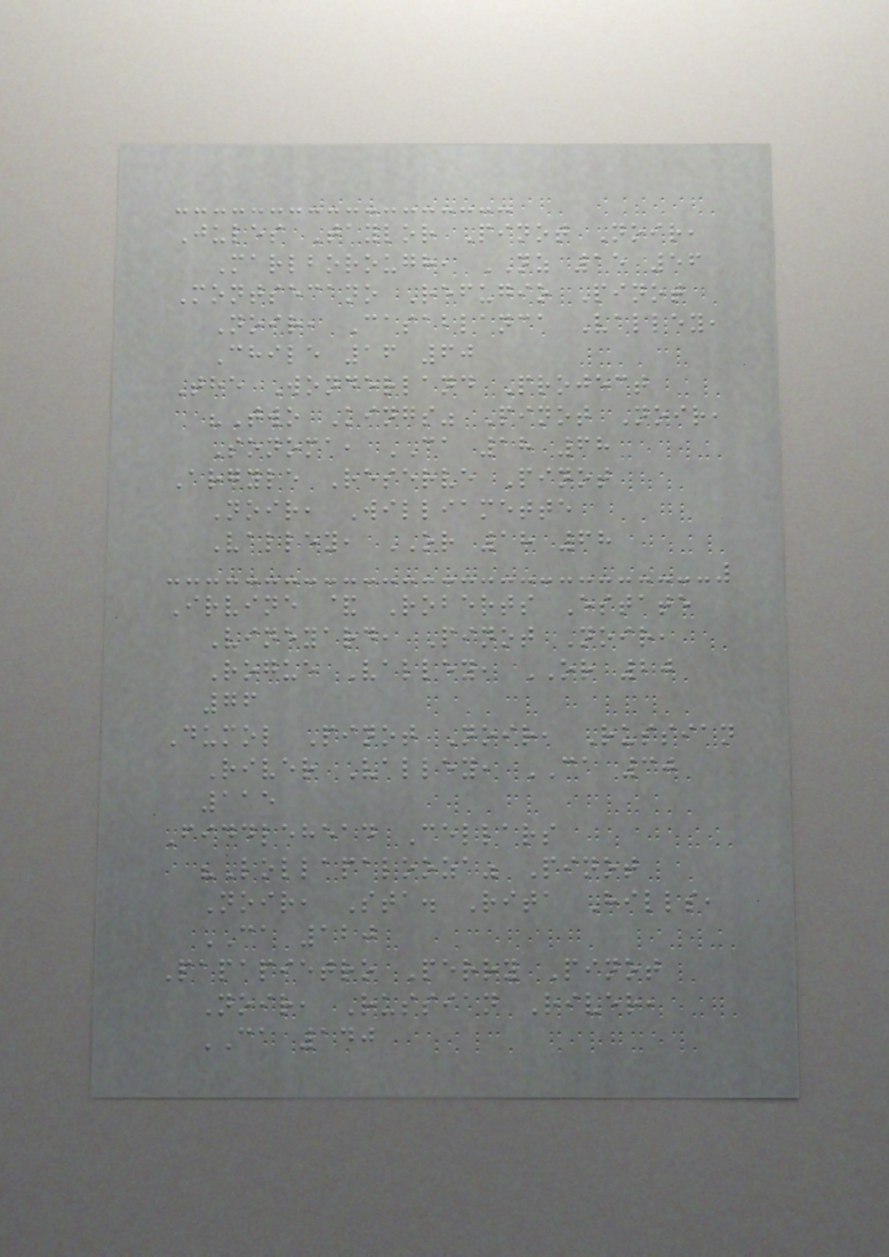Jules Taylor Pinot Noir,
Marlborough, NZ 15 56
Montsecano Refugio Pinot
Noir, Casablanca Valley,
Chile 16 60
The Wonderland Project
"Two Kings" Pinot Noir,
Sonoma, CA 18 68
Argyle Reserve Pinot
Noir, Williamette
Valley, OR 18 68
Irvine & Roberts Estate
Vineyard, Pinot Noir,
Rogue Valley, OR 20
76
Dumol Pinot Noir, Russian
River Valley, CA 30
115
Fiddlehead Cellars
"Lollapalooza" Pinot
Noir, Sta. Rita Hills,
CA 120
Papapietro Perry Pinot
Noir, Russian River,
CA 140
